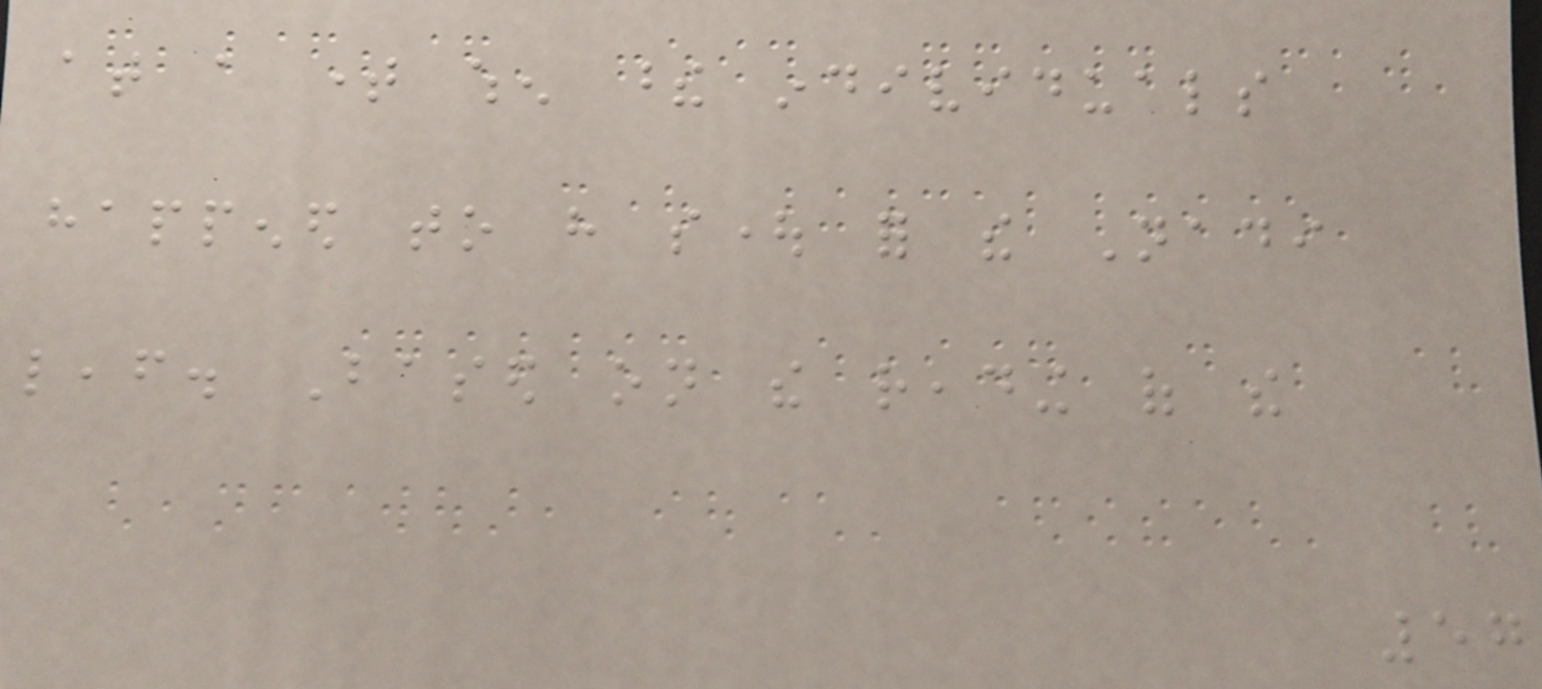at a time when these individuals
happened to have sought for the Nadi
leaf. Based on the reading of the
57
